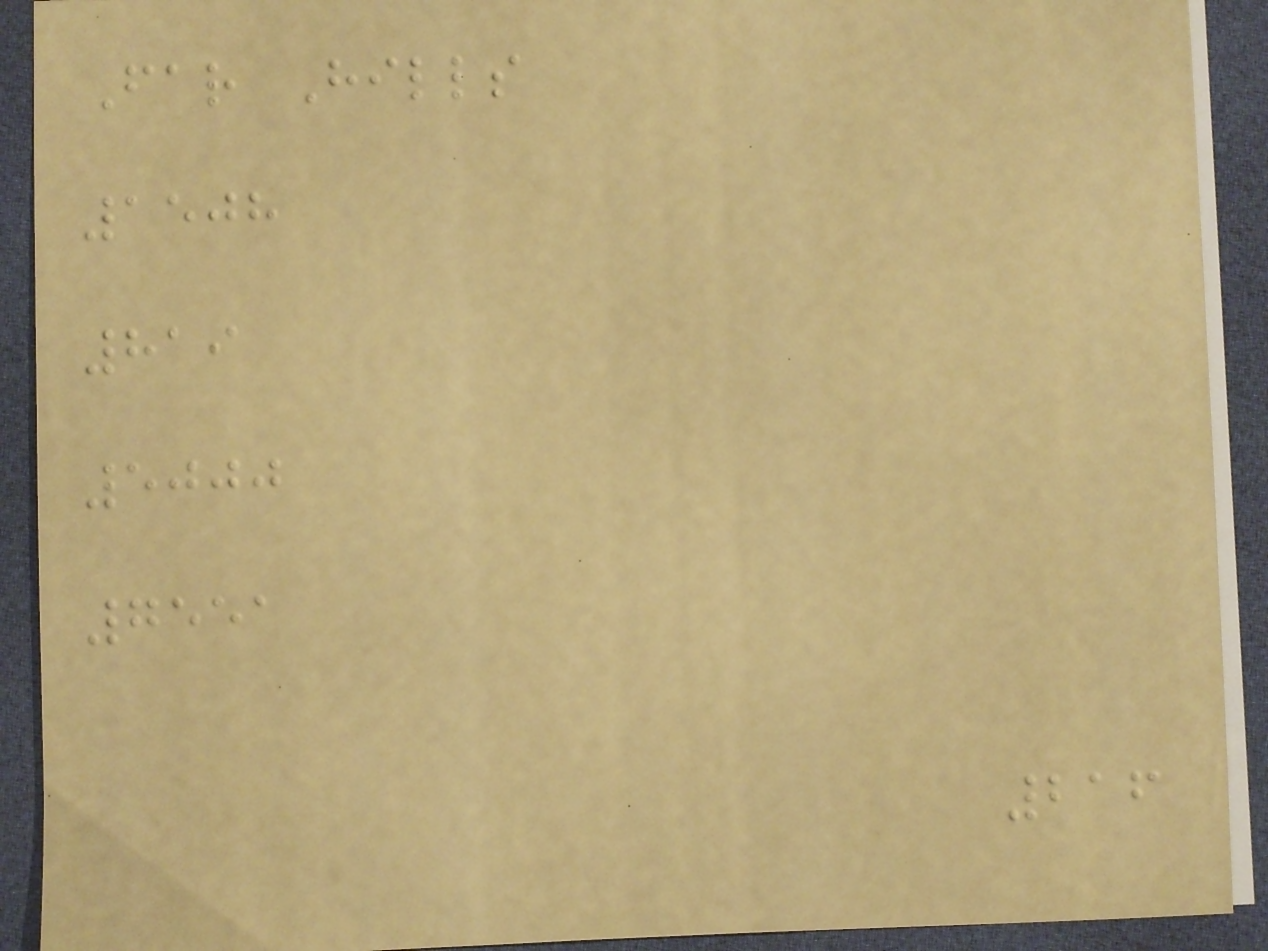Far Hills
1508
819
5000
7551
216
